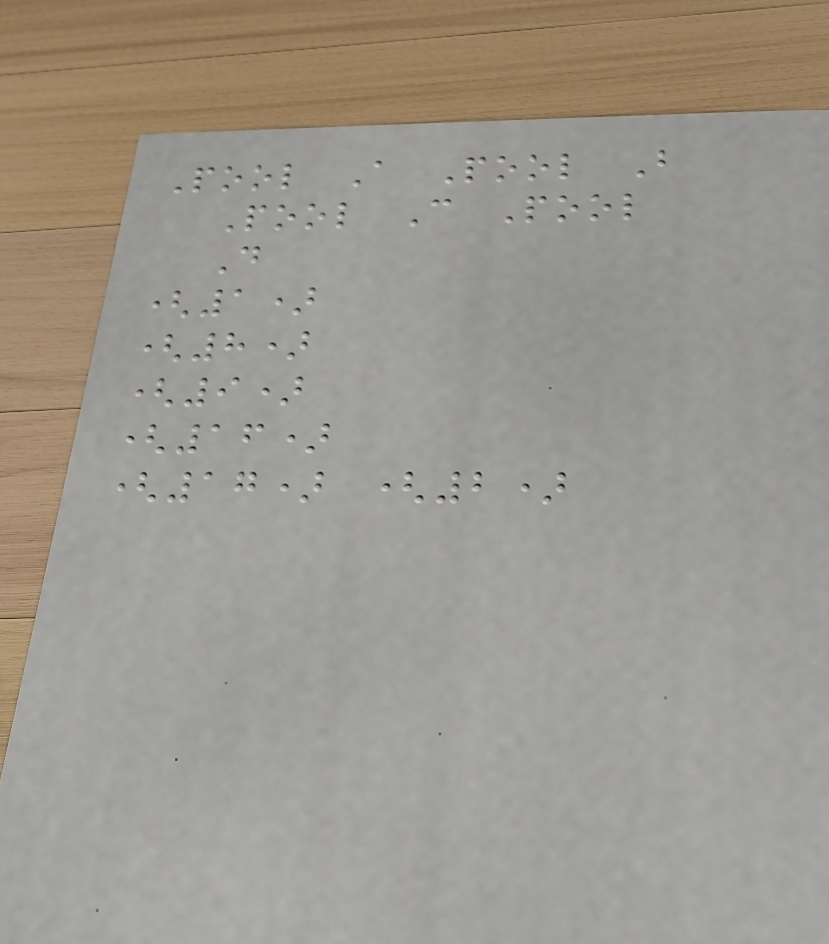Pool A Pool B
Pool C Pool
D
(1)
(8)
(9)
(16)
(17) (2)
